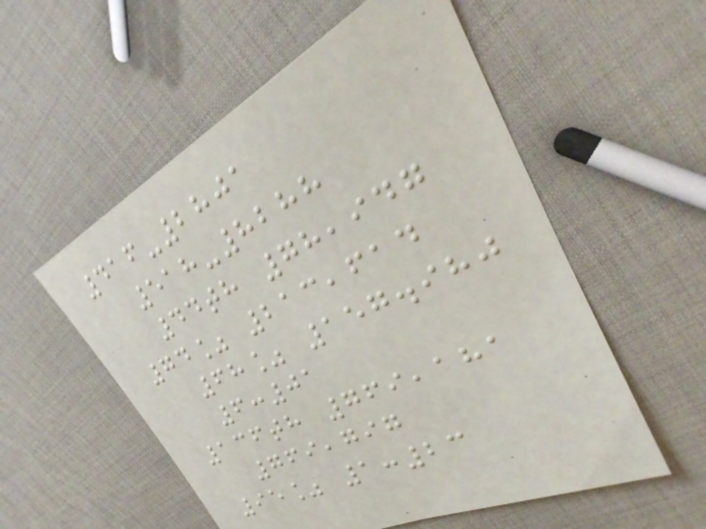416-2801
518-8288
44th 78,947
74% 213,614
68% 157.980
6:01
136th 769,181
769,797
95% 1:23
